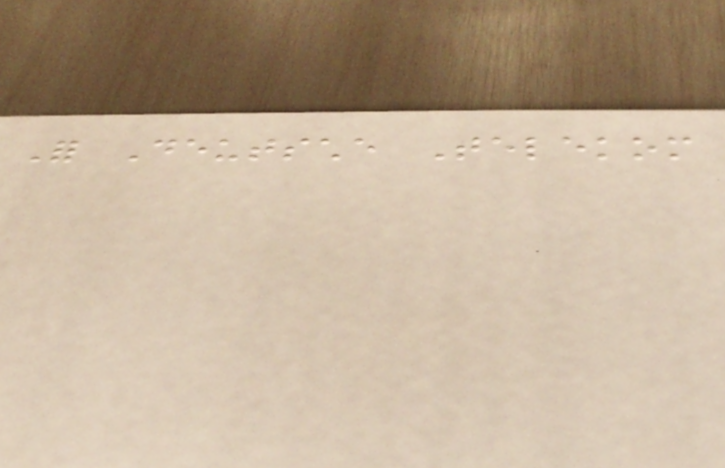For Deutsche Telekom
